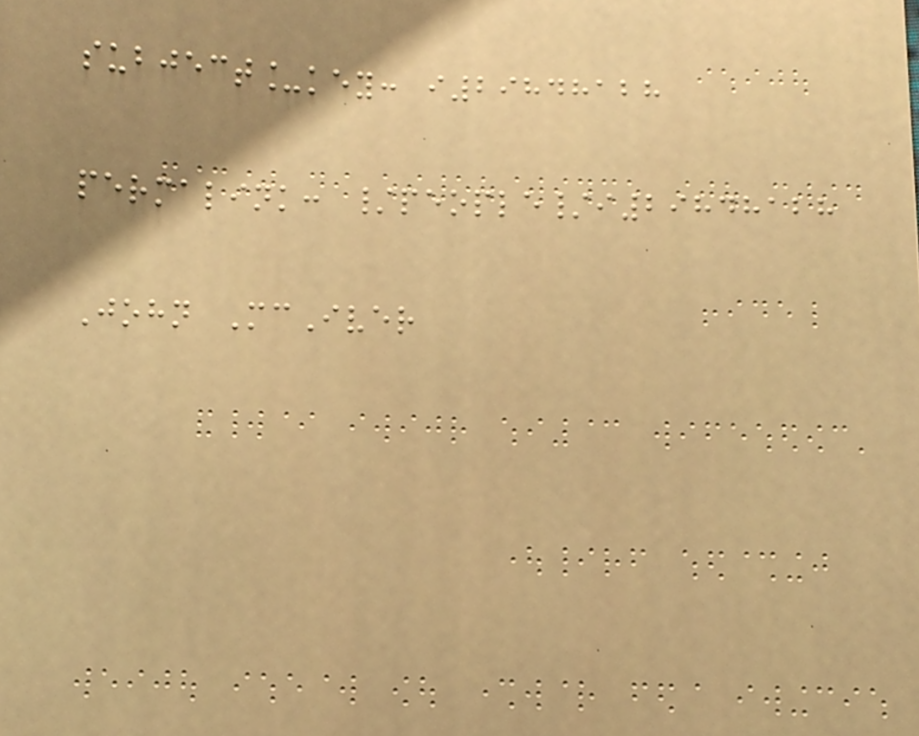subject_key: i29848128
permalink: /people/i29848128
John McIver
